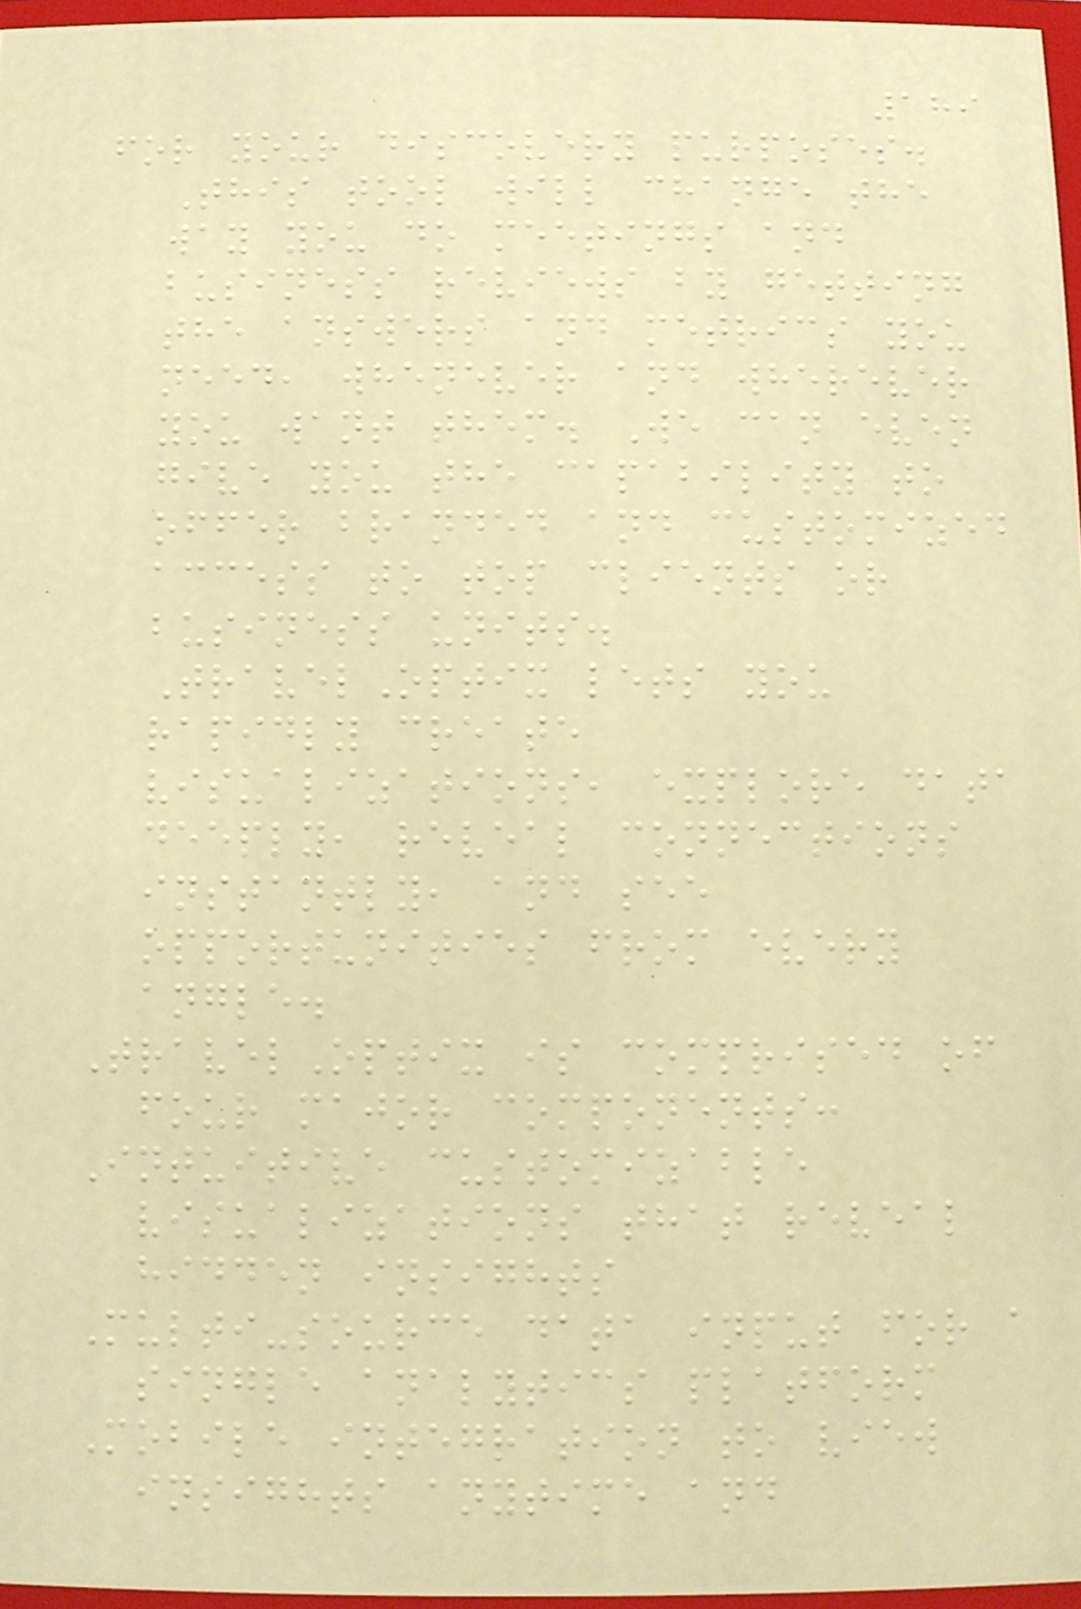189
for your discovery purposes.
This tool will change the
way you do meetings and
business reviews by getting
the answers and metrics you
need, whenever and wherever
you want them. We can even
give you the capability to
offer branded and customized
access to top clients or
business units.
TravelOptix lets you
rapidly create
visualizations, explore data
deeply, reveal connections
instantly, and see
opportunities from every
angle.
TravelOptix is comprised of
four major components:
Intuitive customizable
visualizations that reveal
hidden insights
Multi-source data input for a
single analytics platform
Mobile integration to view
insights anytime and
